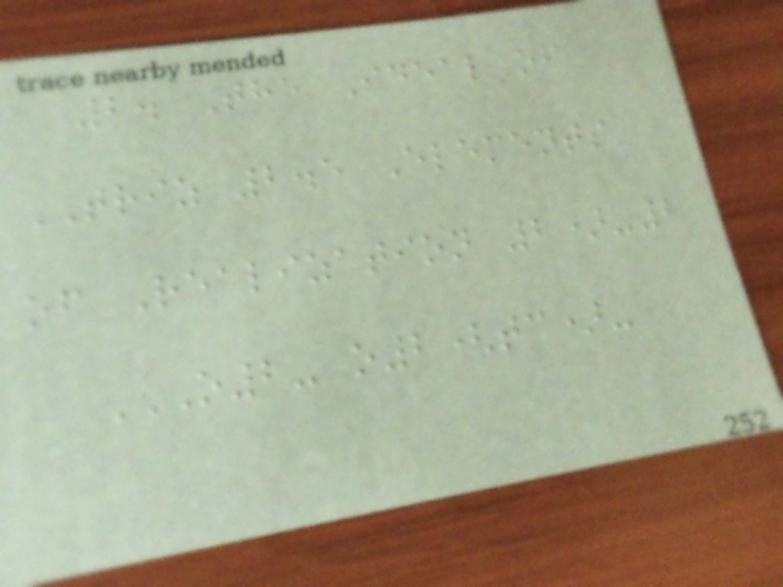2. The Ideal of
TRIZ 2.5 Elements
of Realization 2)-2
O2- O2(TC)-
